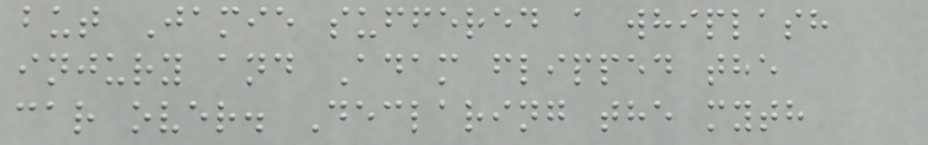but Jamie suffered a whiplash
injury and Adam flipped the
car over. Declaring the myth
